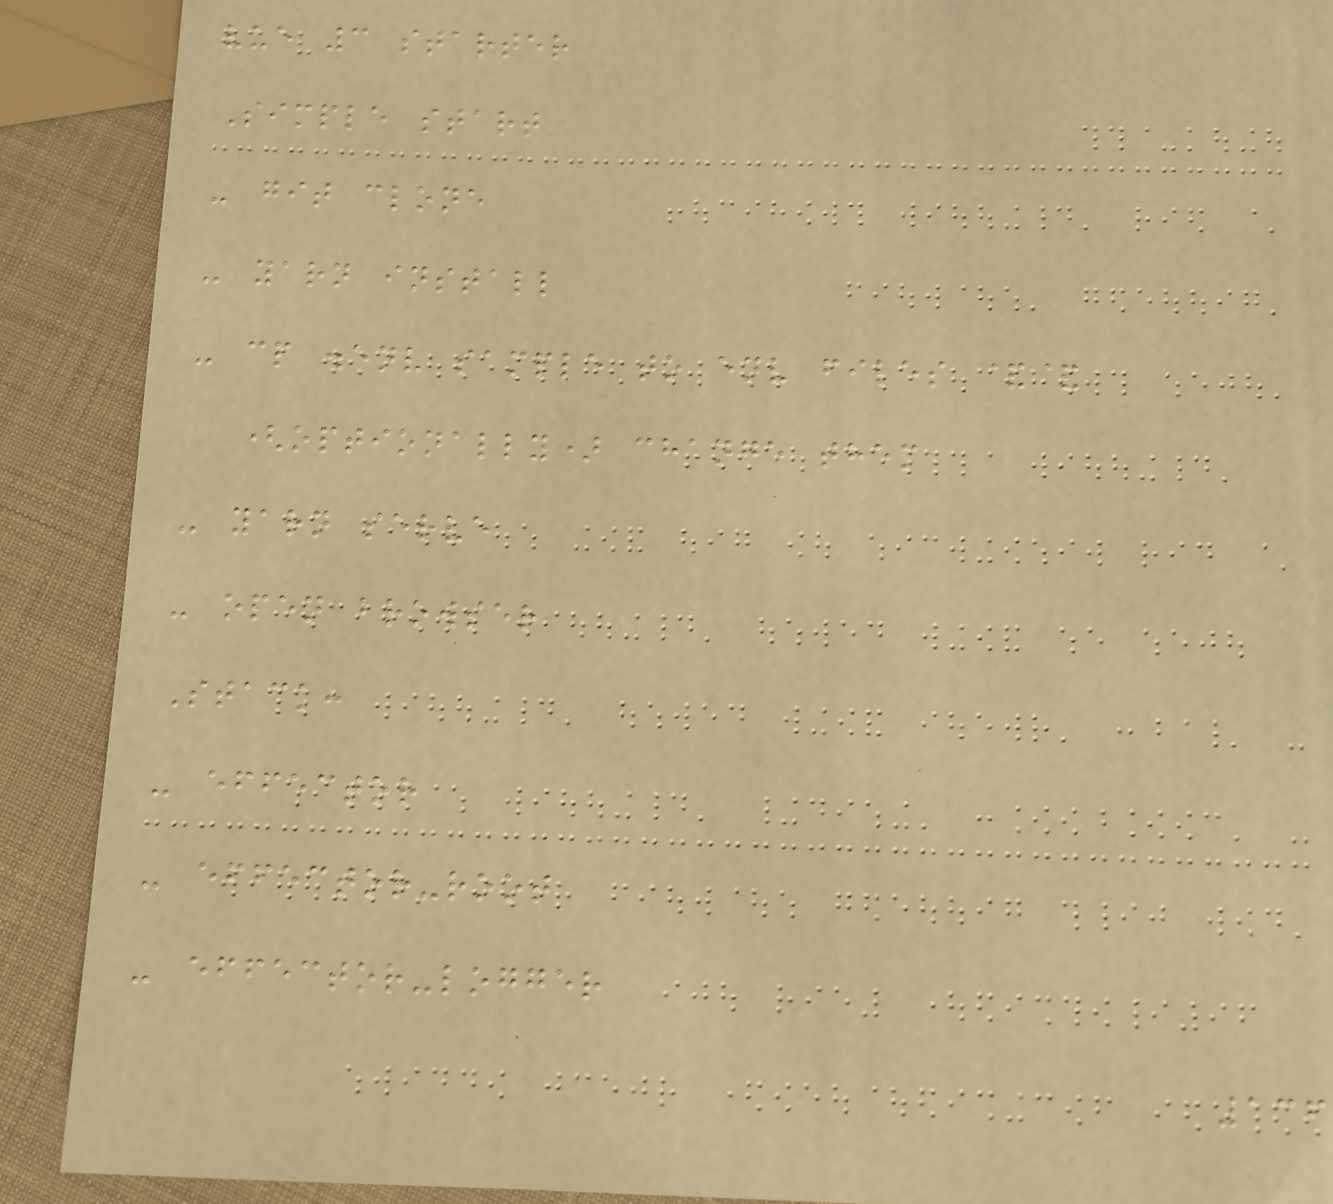vue 3 starter
Simple start
- git clone
- yarn install
- cp .env sample to env files &&
(optionally) change them
- yarn serve
- open browser
Stack:
- effector
- effector-root
- effector-logger
136
